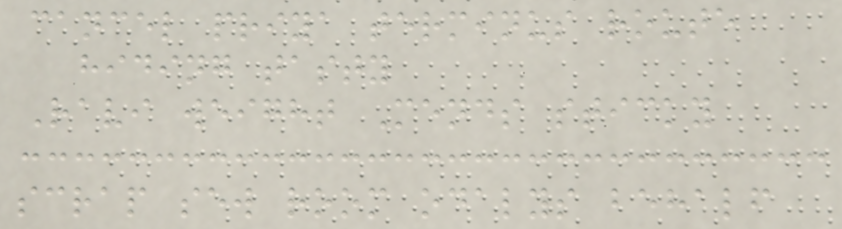cancel priya terminus route
hiding tasty
Ravi weight Mends sticky
scrap sew room odalys behalf
